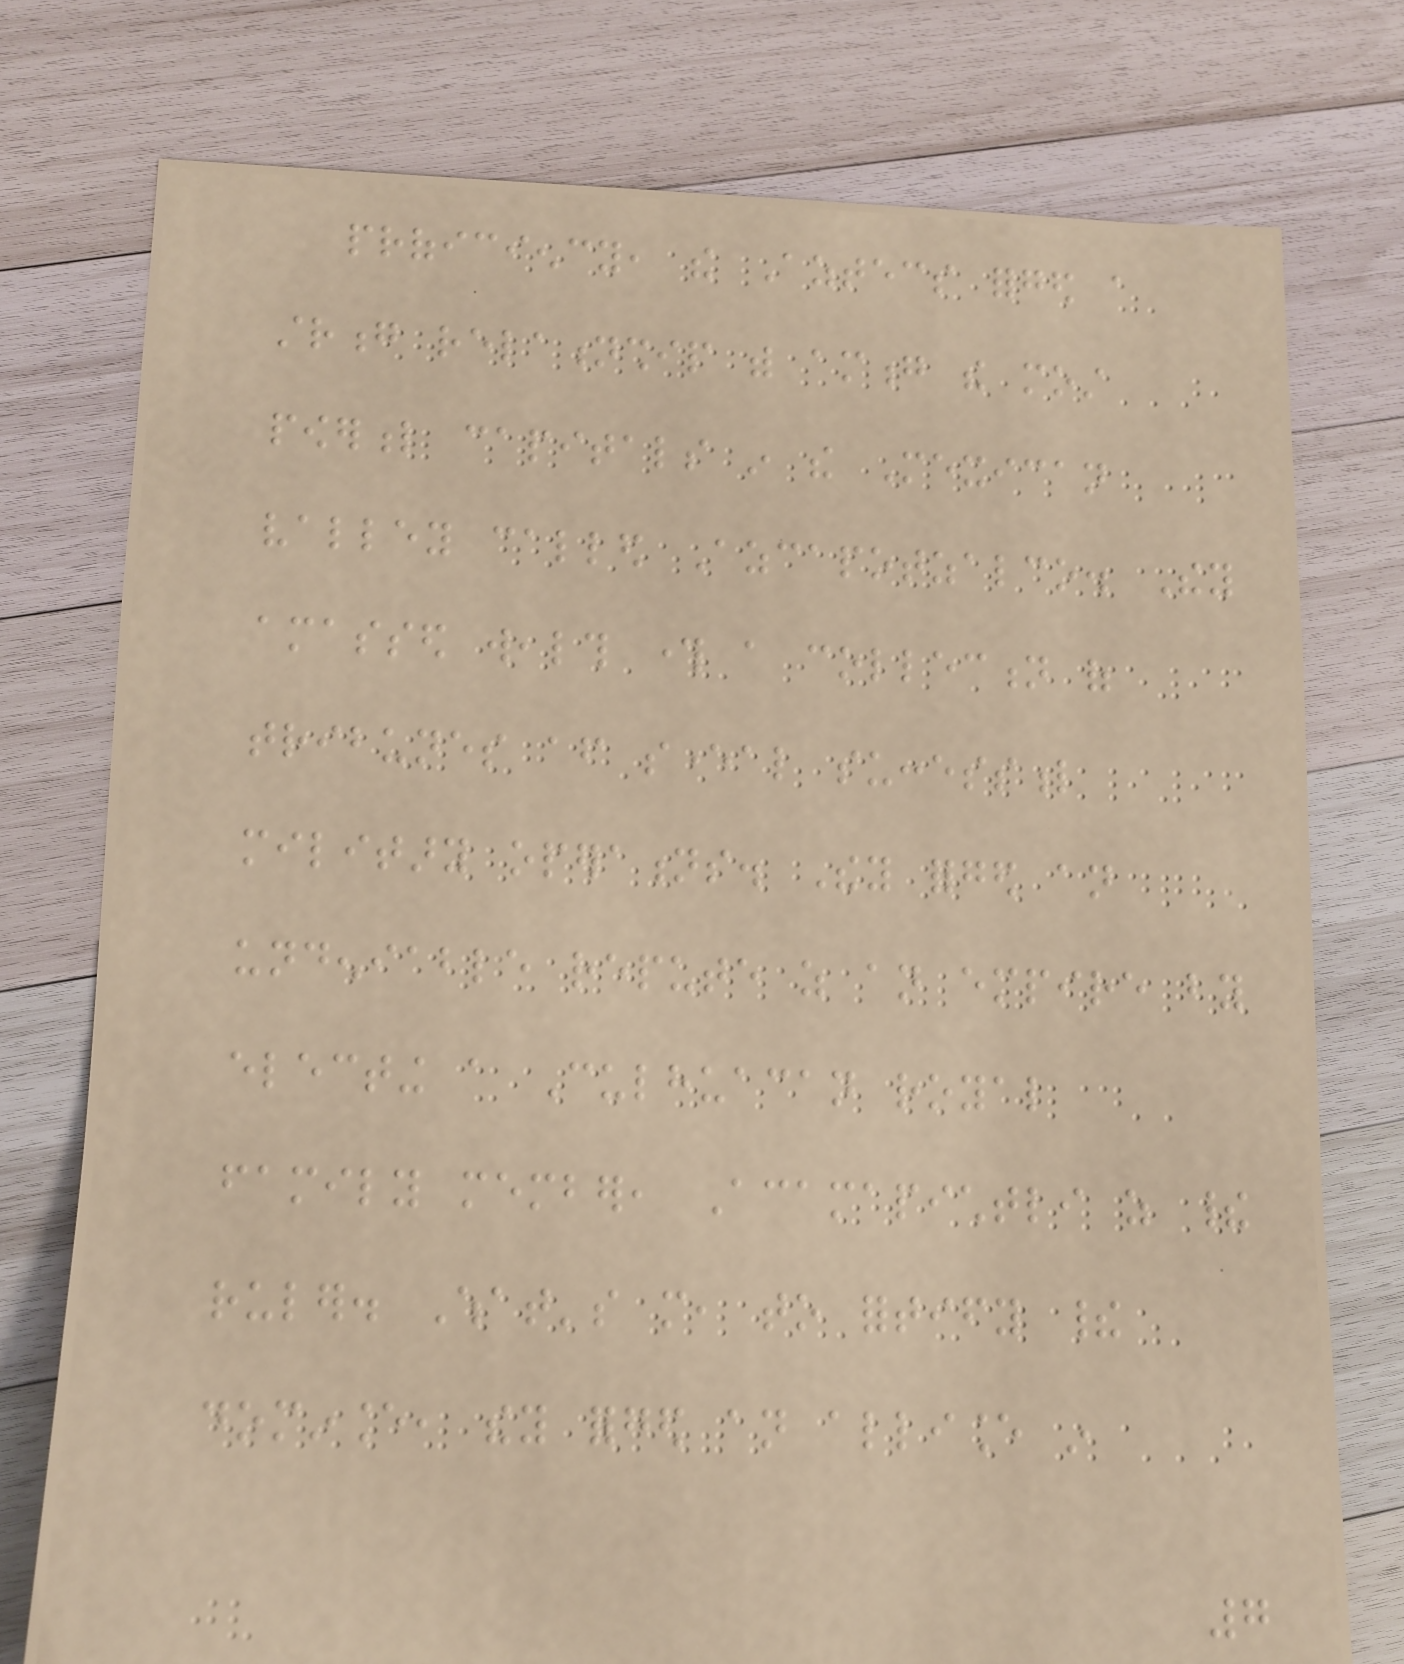proficiency, the Aztecs forged a
strong relationship with among the most
powerful capitals in the Mexican
valley called Azcapotzalco. They
amassed wealth through a collection of
tribunes after several successful
military operations. They forged an
undeniable repute as an empire by
electing a Culhuacan royal
family member, Acamapichtli as their
ruler. What's more, to fortify their
dominance, they forged an alliance in
7
